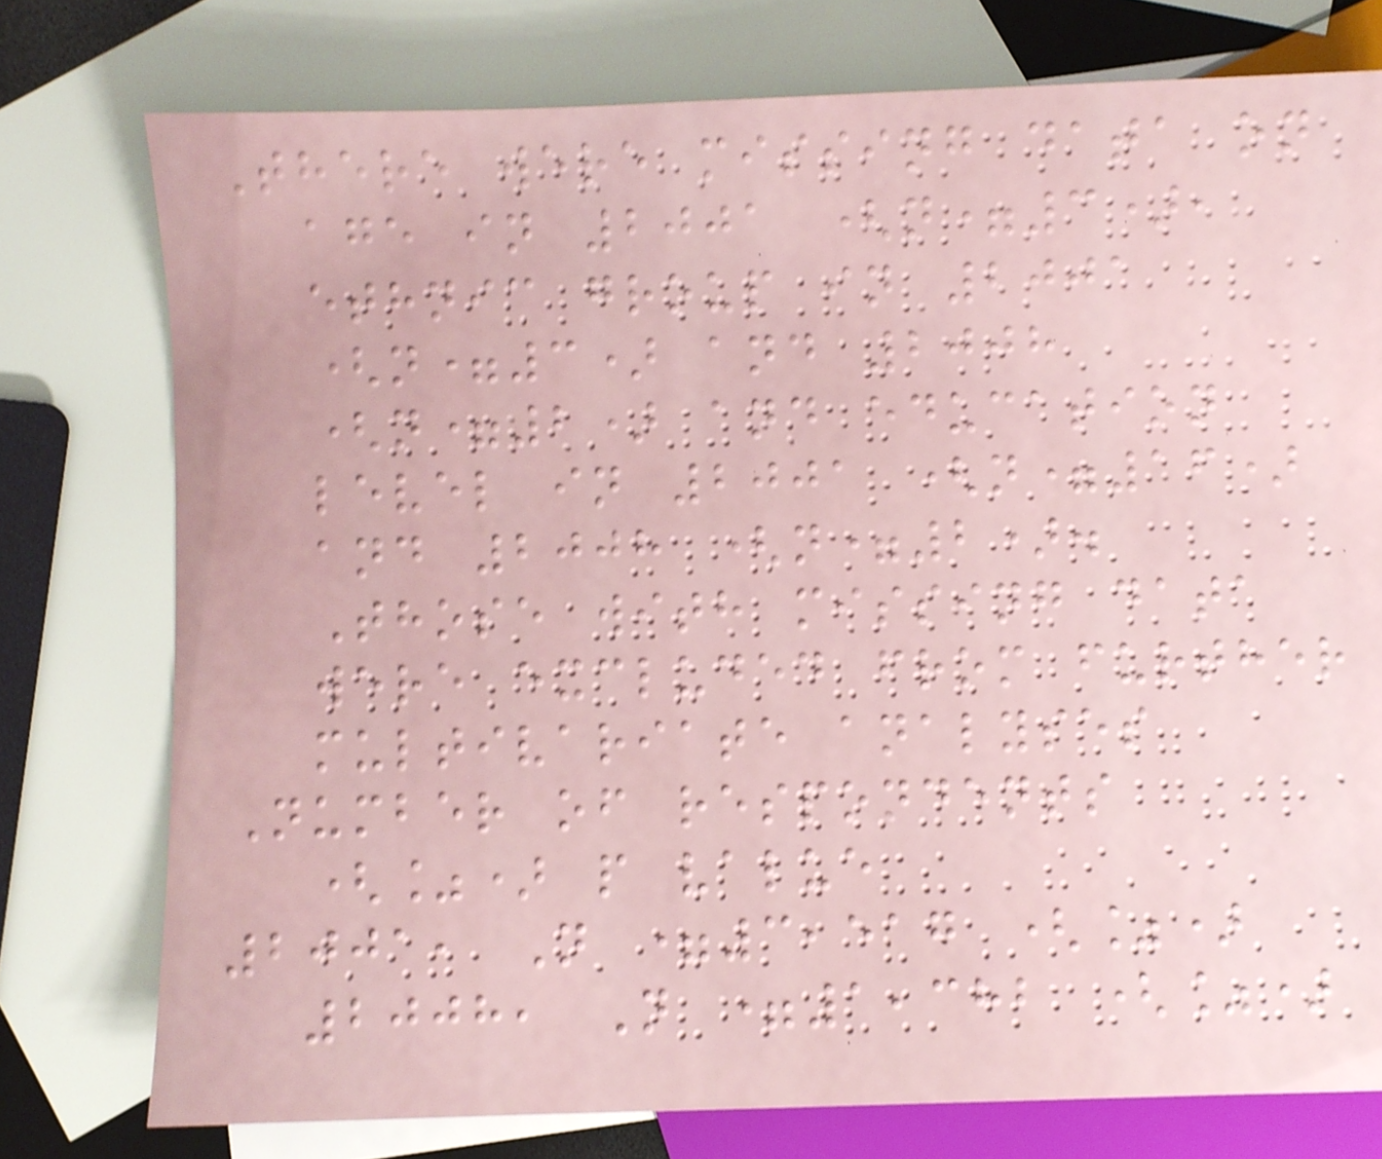There were missing data on
age in 2001 (n=3),
ethnic group in 2001
(n=3) and 2008
(n=2) and education
level in 2001 (n=16)
and 2008 (n=2).
Those with missing data
were excluded from further
multivariate analyses
Number of respondents
(%) p value
2001, N =3,517 (%)
2008, N =1,382 (%)
